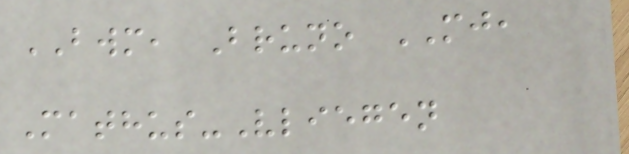BWM, Bruno MJ,
Mathus-Vliegen
